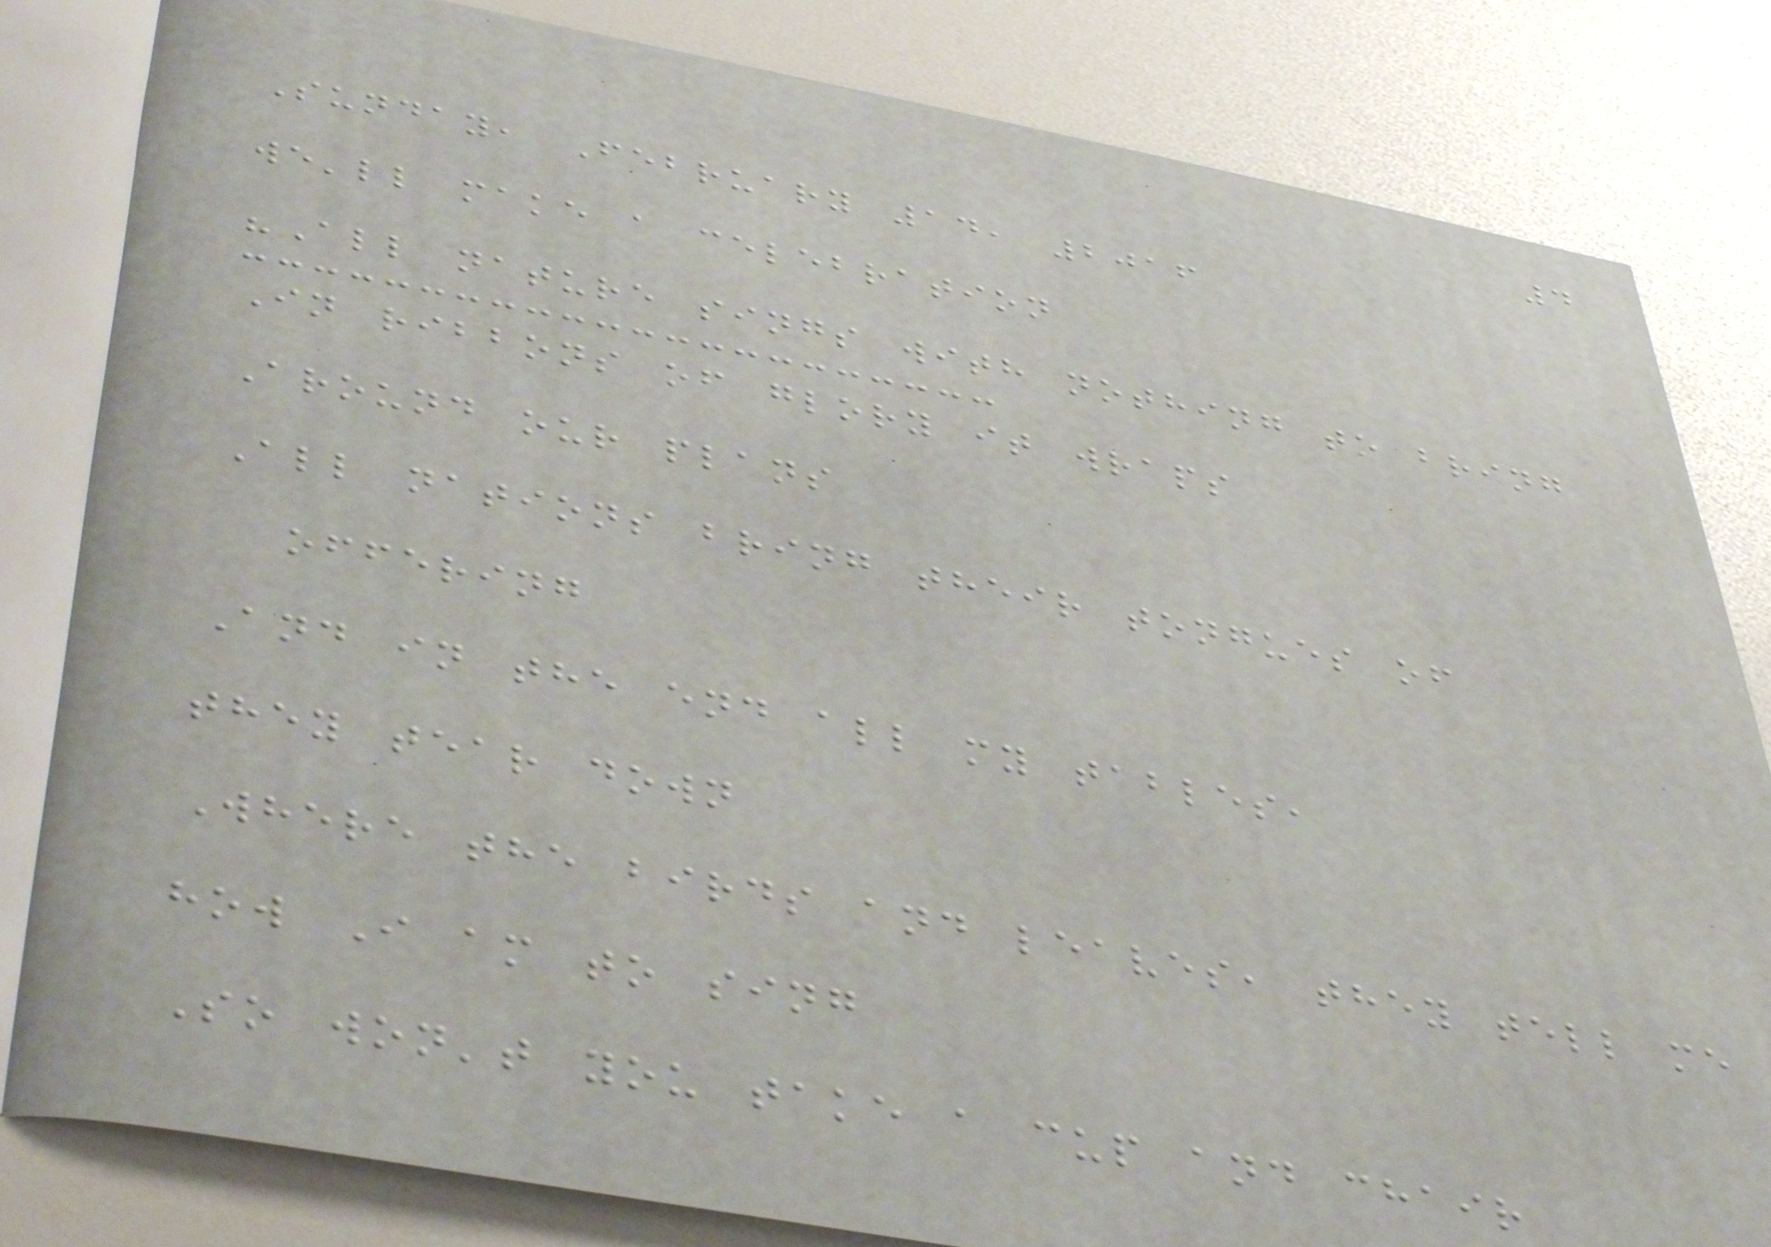4
Sunday, February 14, 2016
we'll make a celebration
"All nature sings with nothing to bring
In ribbons of glory it wraps
Around our plans
All nations bring their tongues of
offering
And in the end all my tables,
they tear down
Where the birds and leaves, they tell me
how I am to sing
So won't you take a cup and chair
